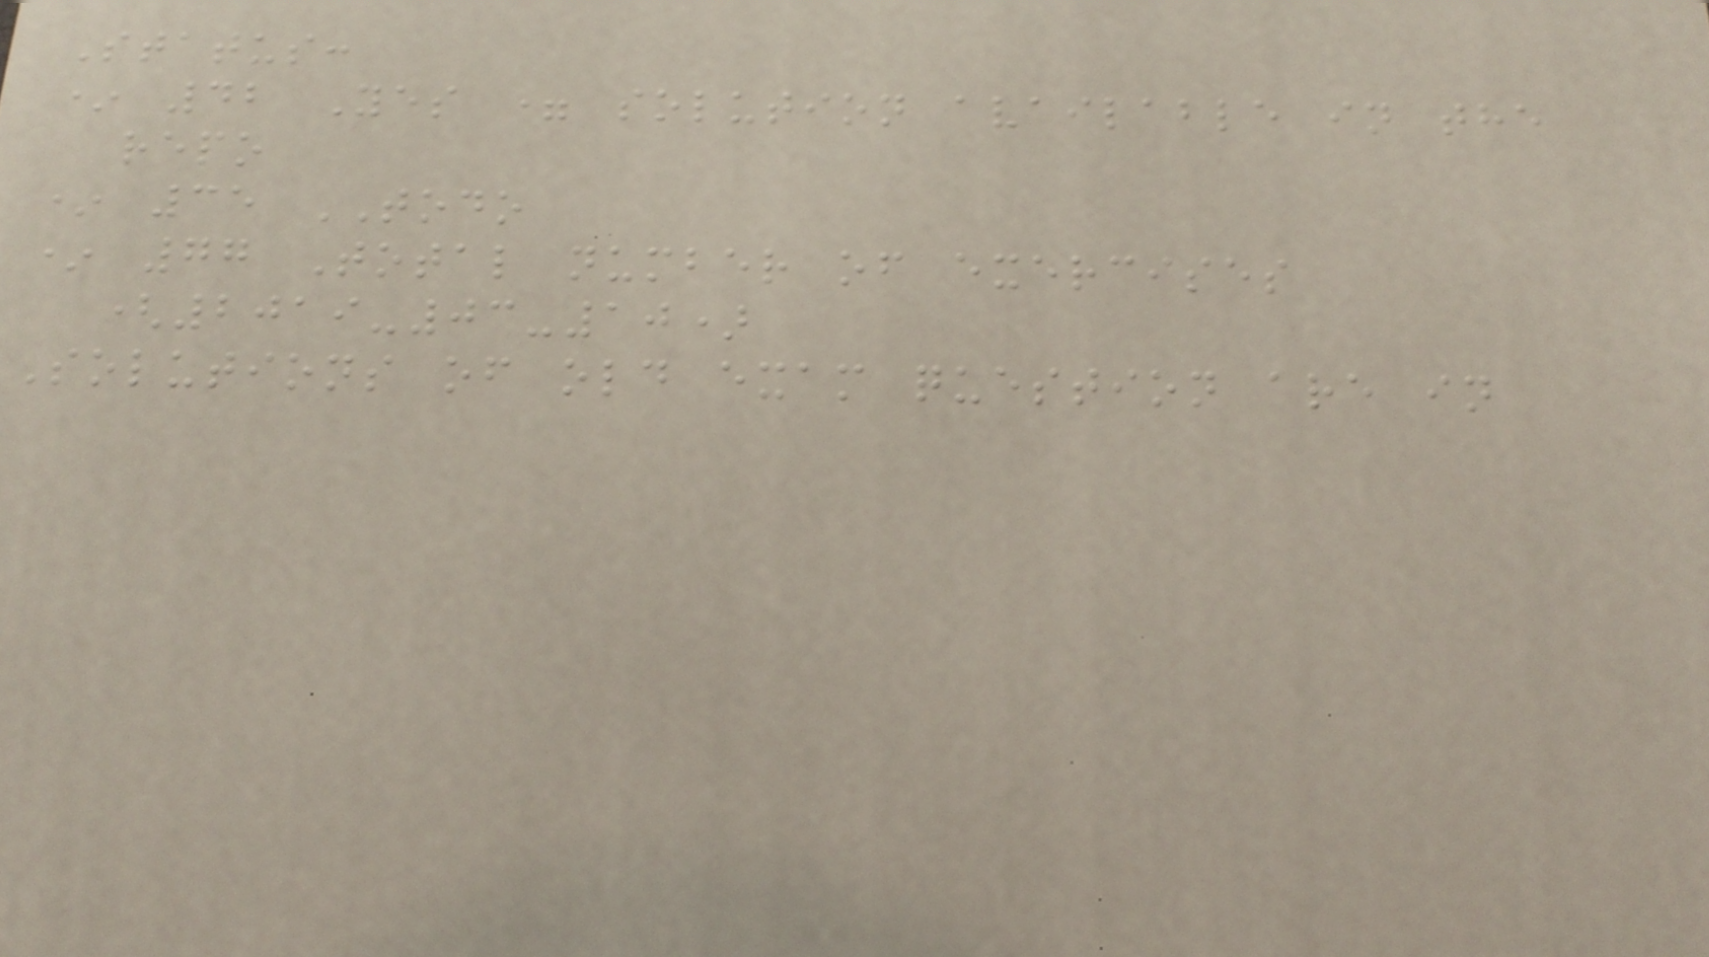Status:
* 42 Yes = solution available in the
repo
* 35 TODO
* 77 Total number of exercises
(2019-03-10)
Solutions of old exam question are in
